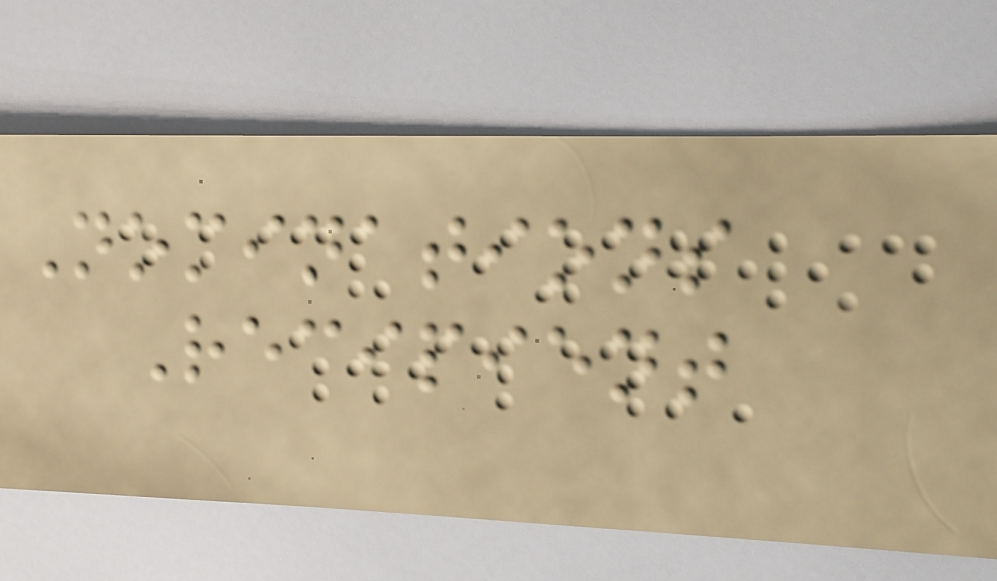Nominations
Recipient
